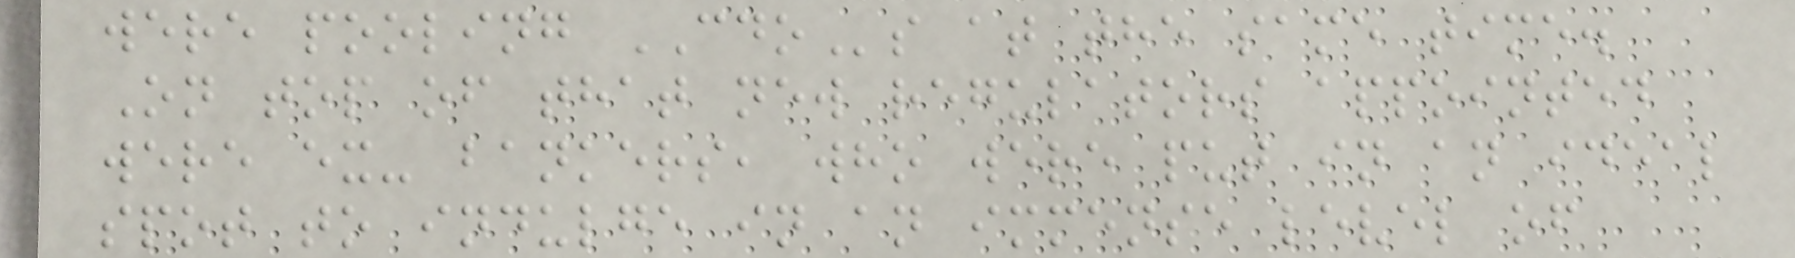were pooling CDOs at the same time.
On top of that new regulators appointed
were ex- bankers, who were put in an ideal
spot to indulge in an immense level of
